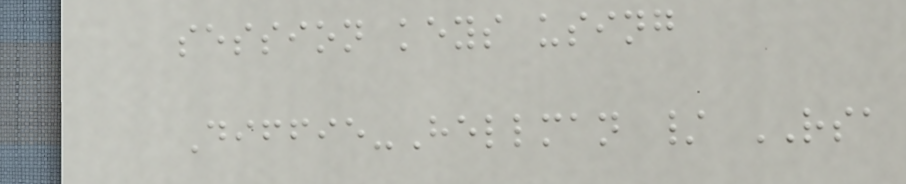session keys using
Diffie-Hellman / RSA
